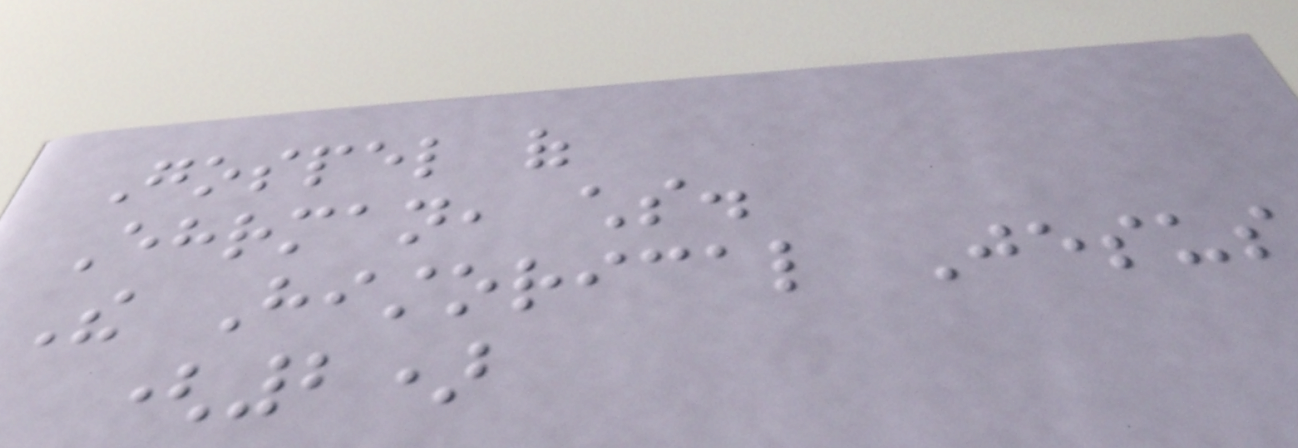Gospel of
Ehrman, chs.
The Historical Jesus
(2)
